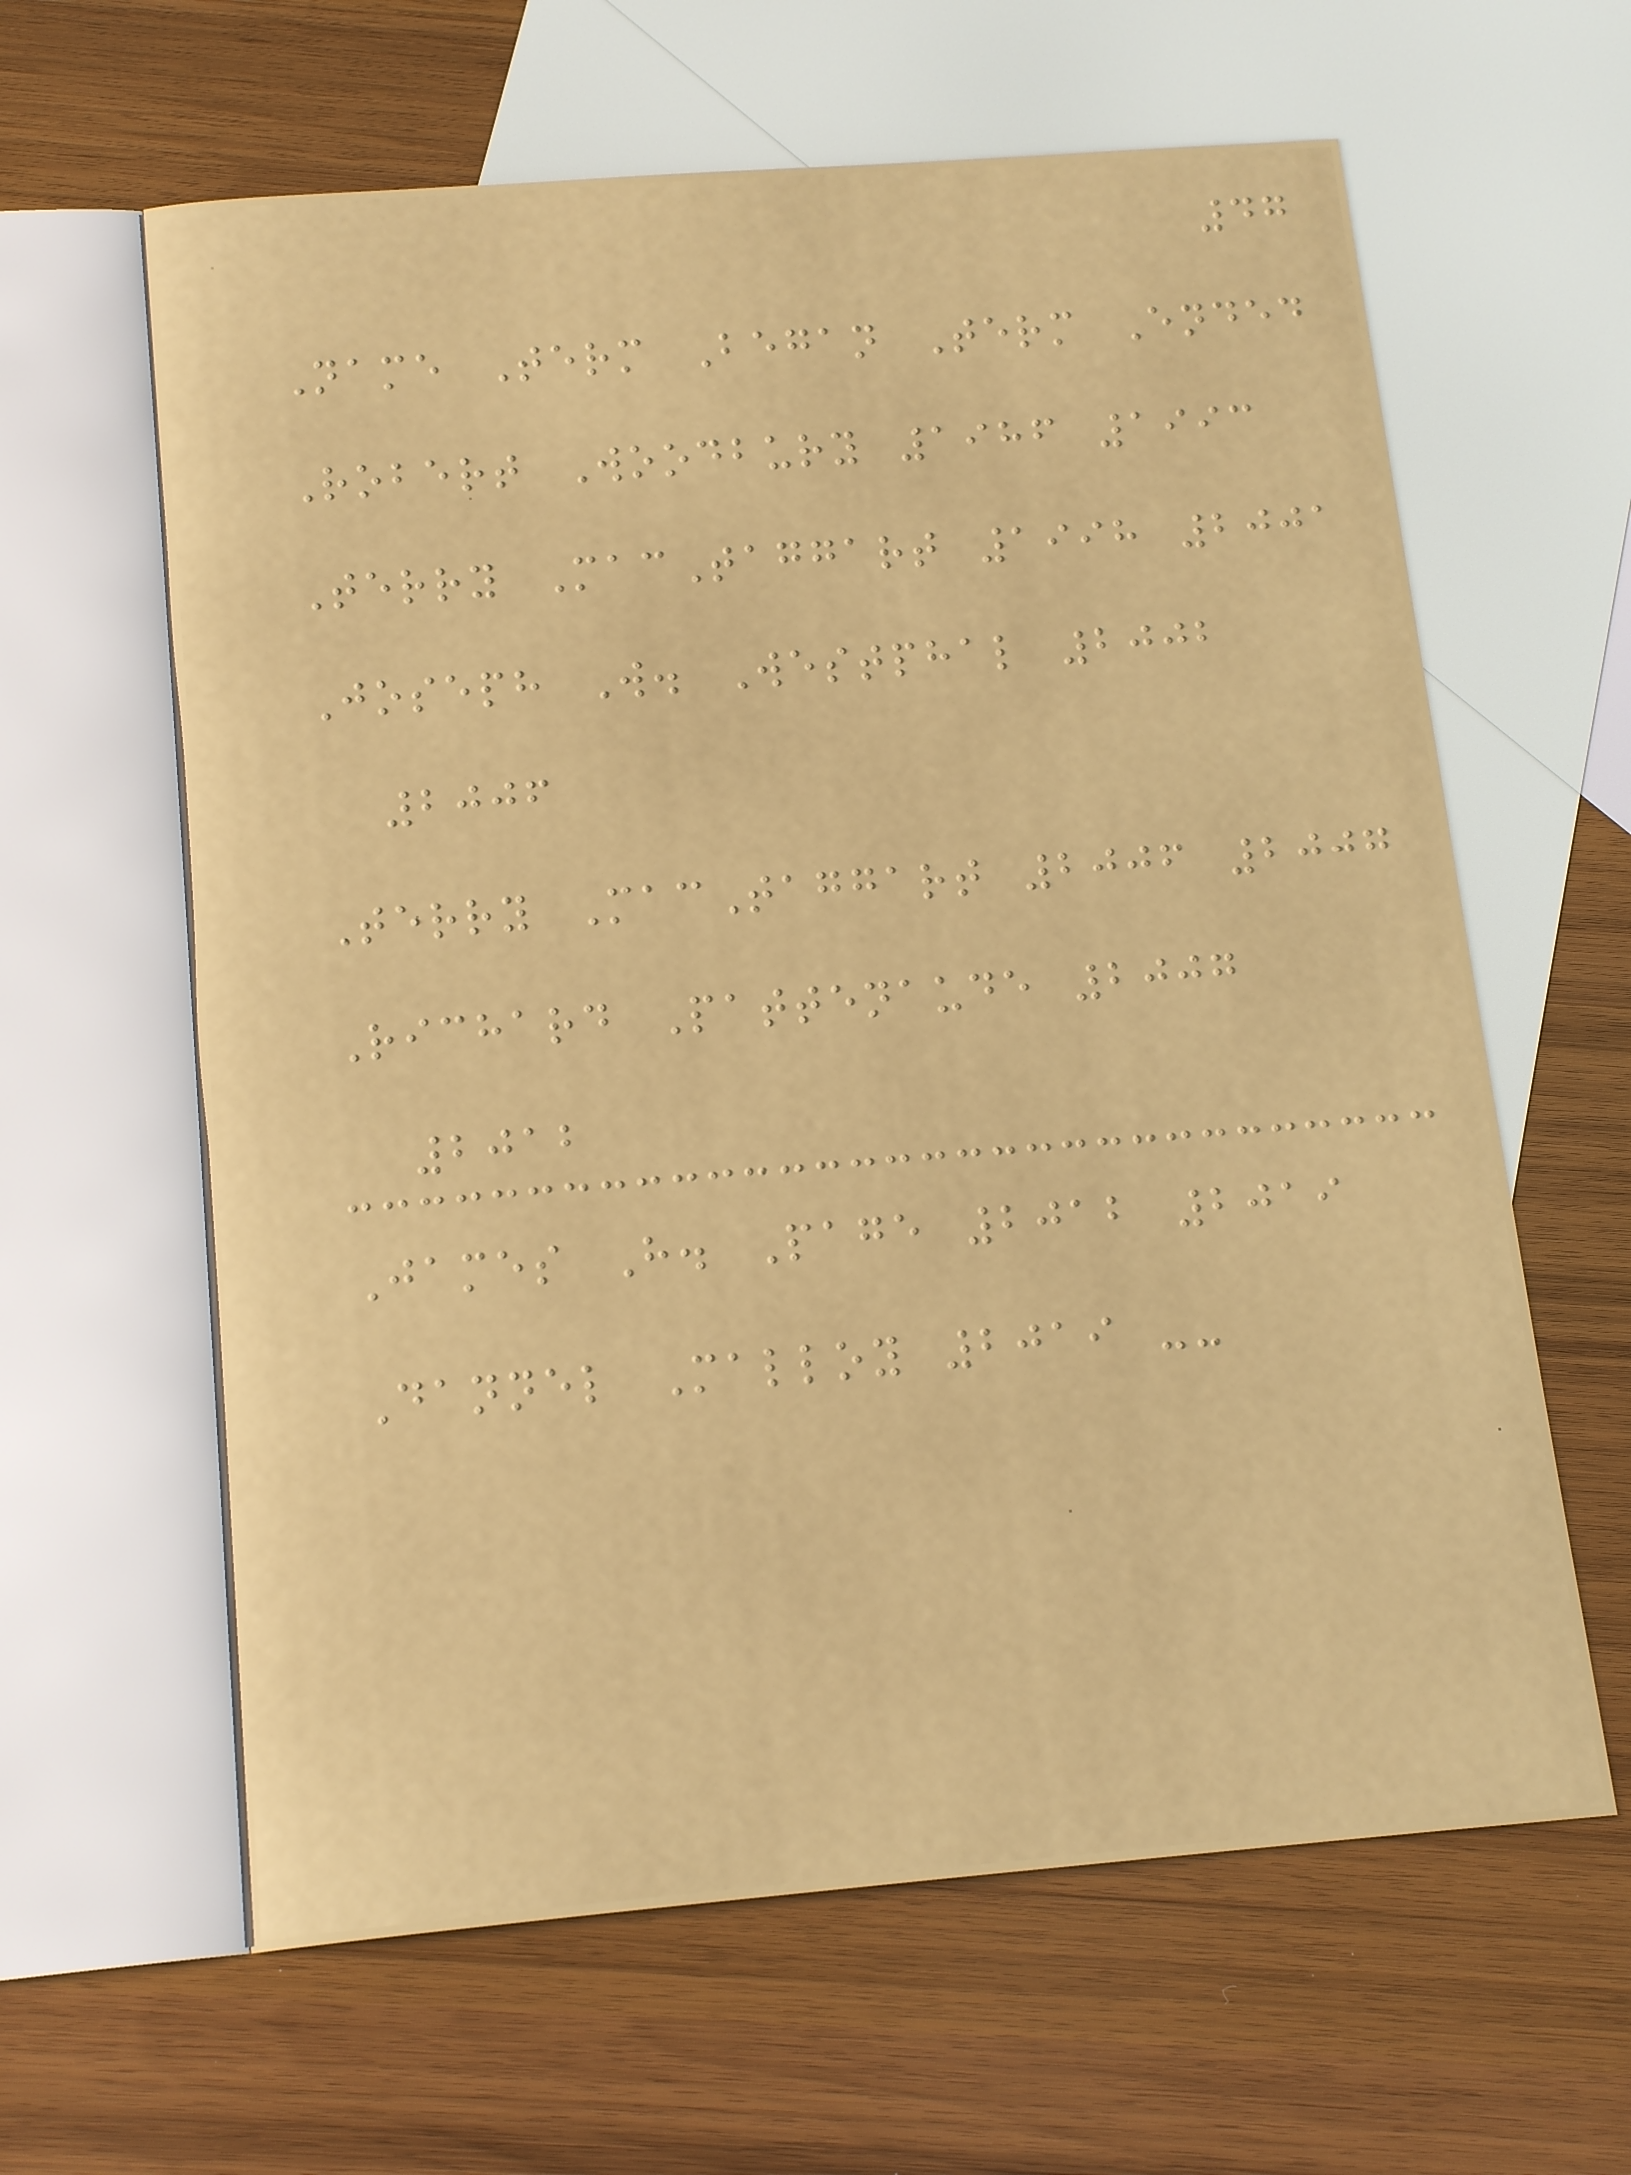47
Name Term Began Term Ended
Robert Woodbury 1986 1993
Terry MacTaggart 1998 2001
Joseph W. Westphal 2002
2006
Terry MacTaggart 2006 2007
Richard Pattenaude 2007
2012
James H. Page 2012 2019
Dannel Malloy 2019 --
